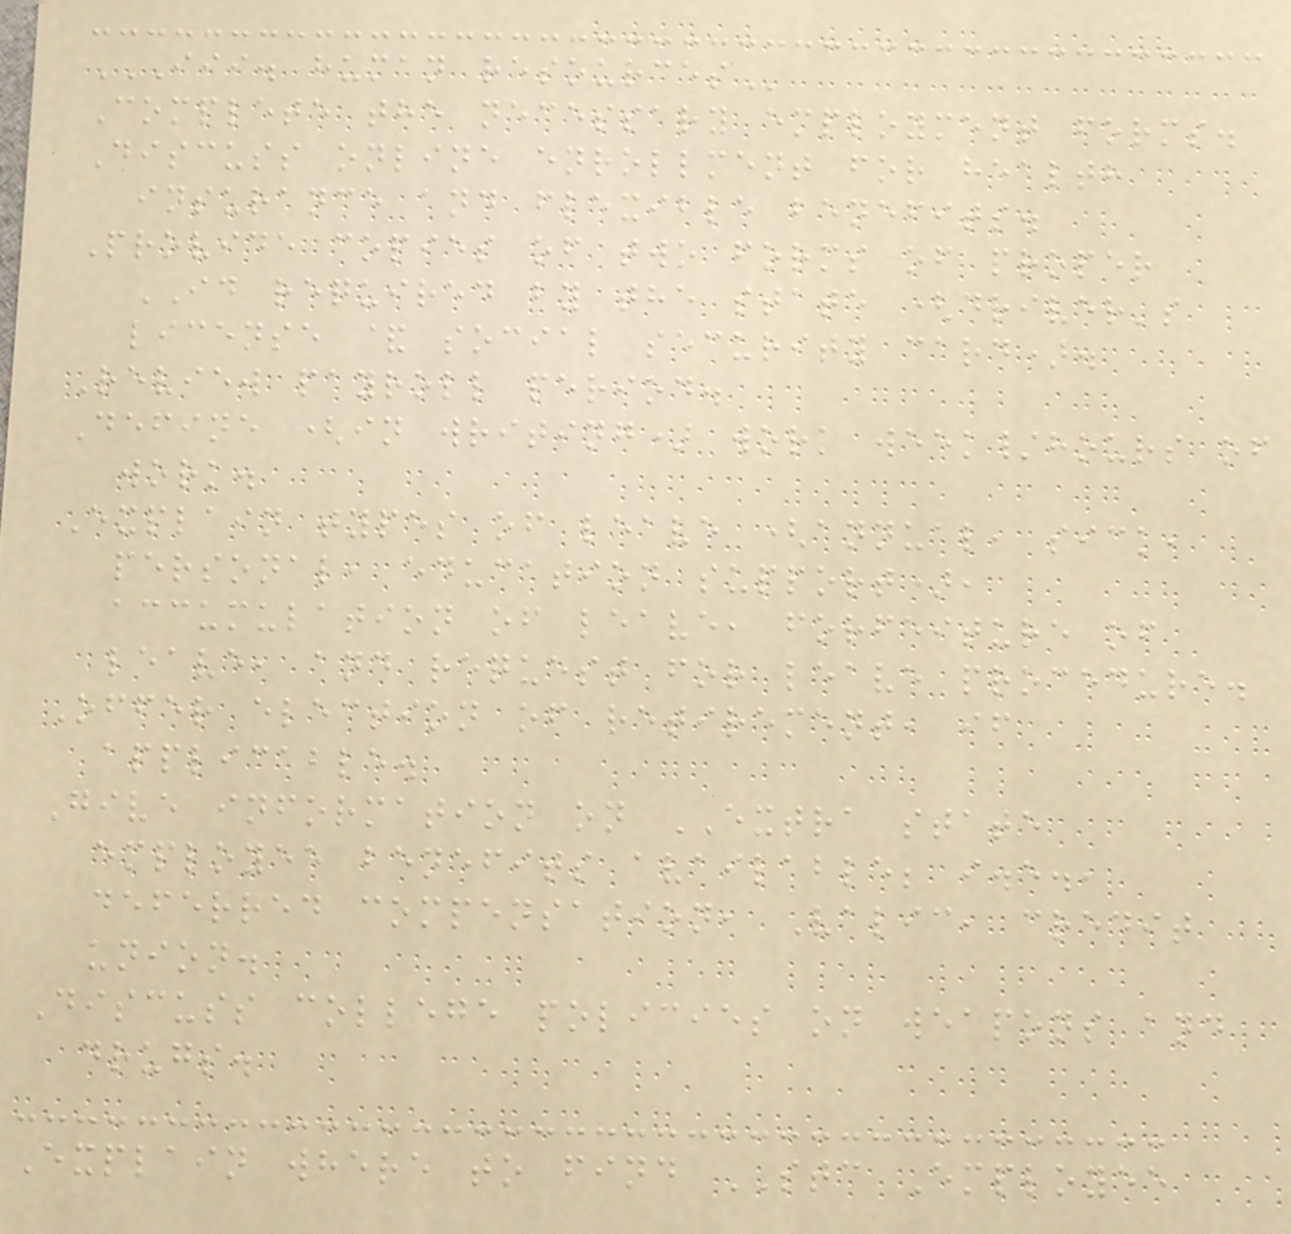III. HUMAN RESOURCES
Complete the necessary employment forms.
Discuss online enrollment for health
insurance and flexible benefits.
Provide copies of two forms of proper
ID required by the state (driver's
license & social security card).
Review payroll period.
Define (in writing) work week/hours of
work.
Explain types of leave (annual, sick,
personal, education support),
accumulation of leave, forfeiture of
leave, and request for leave procedure.
Offer election of retirement, if
applicable.
Give information on EXTRA state
employee benefits available; i.e.,
deferred compensation, Valic, credit
union.
Discuss college policies on weapons and
drugs.
Explain where to find STC Employee
